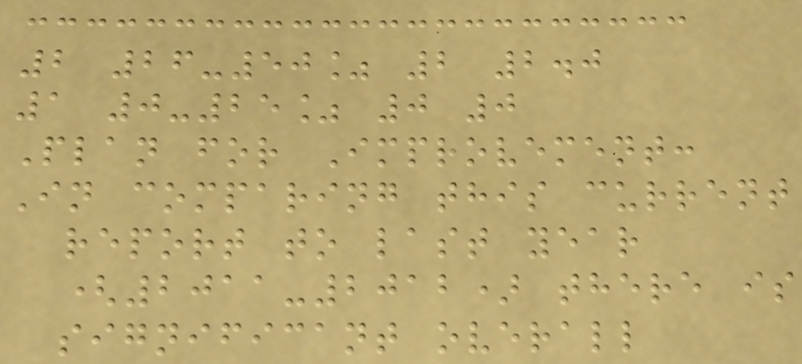2 26-50% 2 2.0
1 0-25% 0 0
Plan for Improvement:
In comparing this current
report to last year
(2011-2012) there is
significant overall
